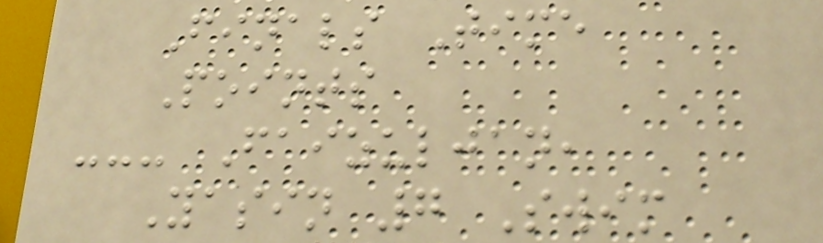Finals Time
Points
--- Faizuljan,
Yasin 7 Swim
